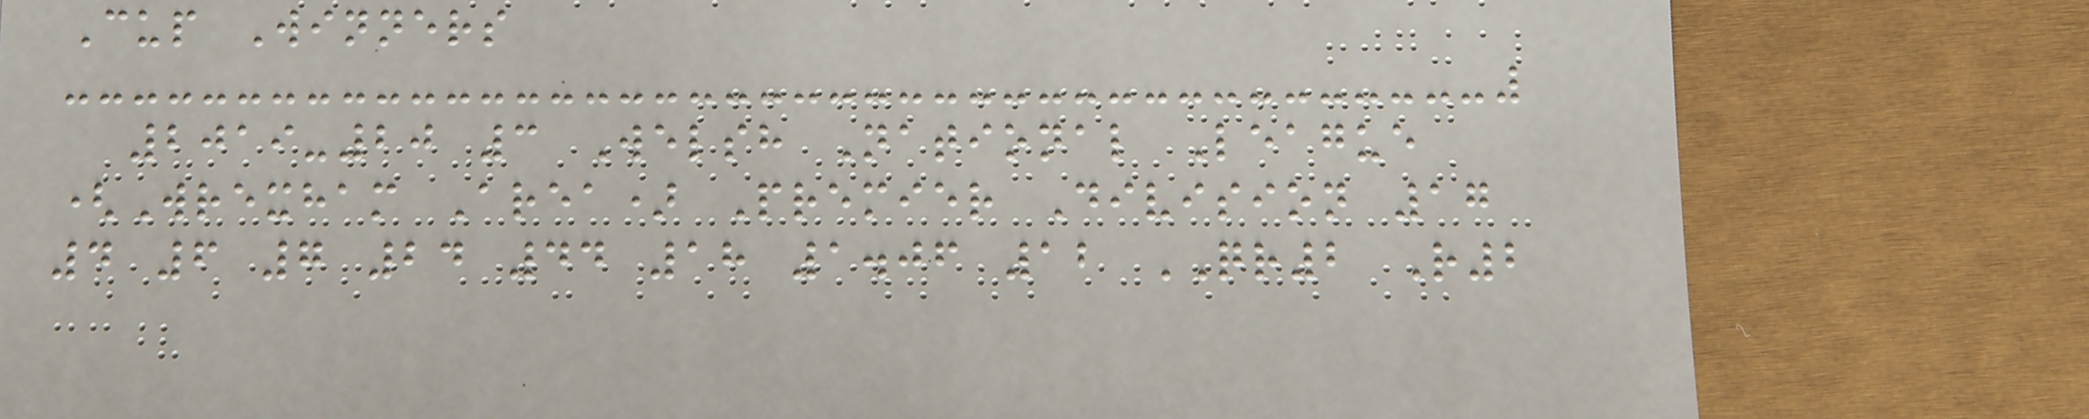Cup Winners
2019-20 3 Welsh National League
(Wrexham Area) Premier Division 17
4 6 7 24 44 18 1.06 12 QR2 R2
